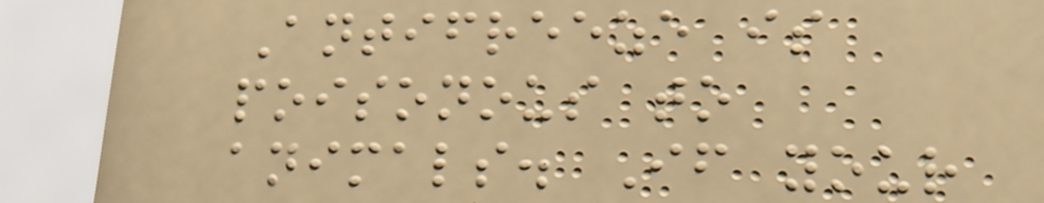Antifreeze is
poisonous to
animals. If your
